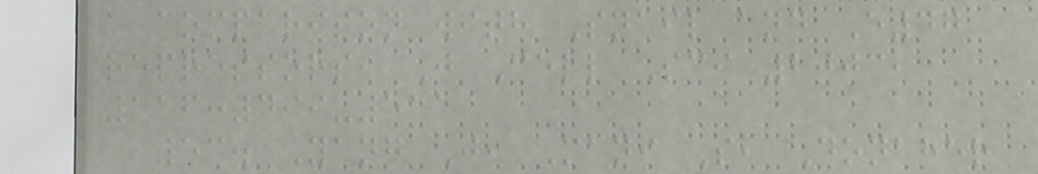a comparison with Snail and E47
repressors, J Cell Sci 2003,
116:499-511
53. Yang J, Mani S, Donaher
